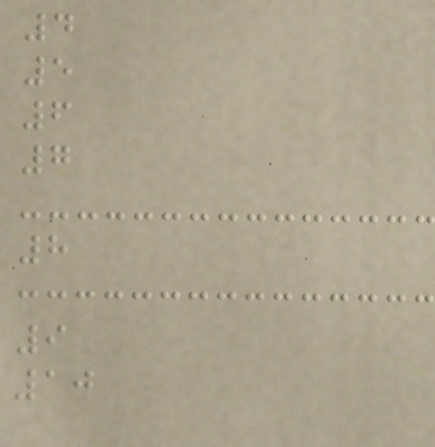4
5
6
7
8
9
10
